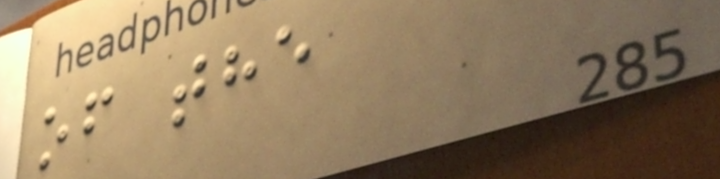of the
